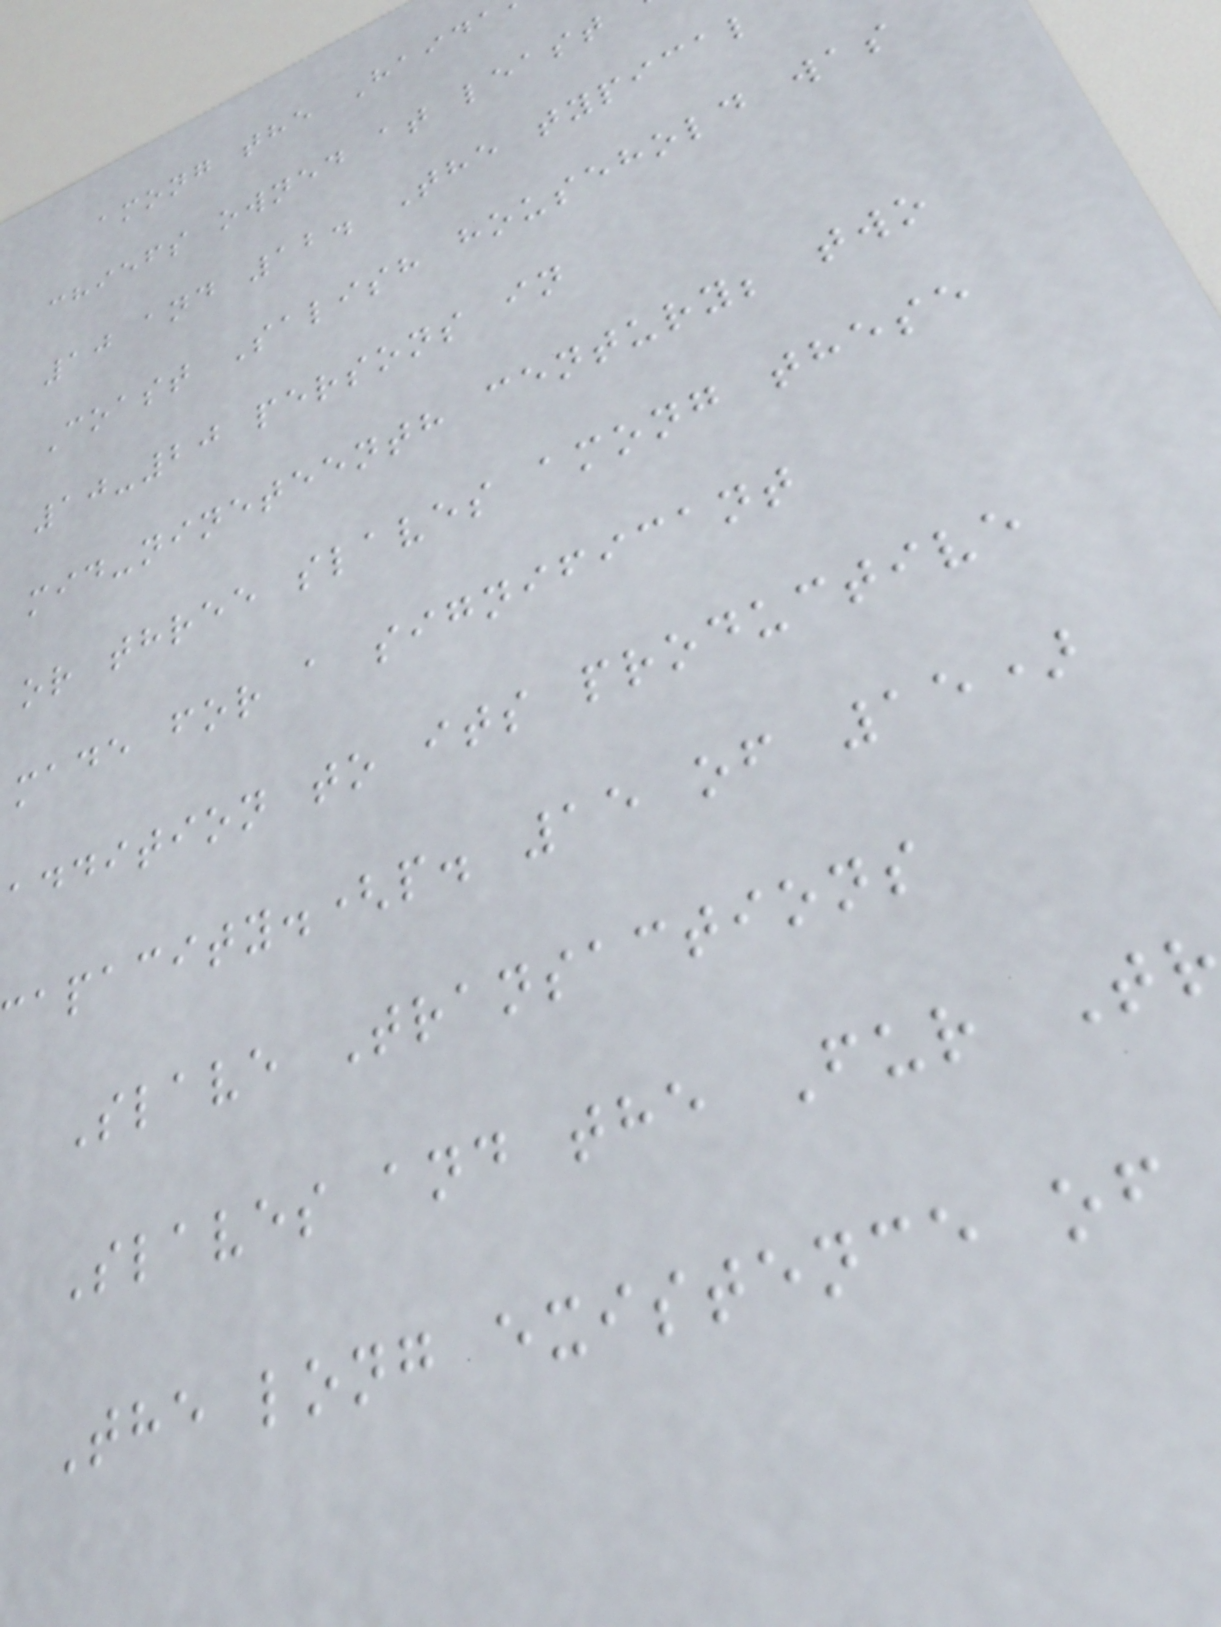among the Haida
chiefs owned at least
10 and 12. The typical
Coast Salish household was
10-20 persons in
mid-nineteenth century; two
or three slaves among these
made for a significant
addition to its productive
apacity.(p. 15 of 15)
Slave Transactions
Slaves and the Fur T
The long existence of
